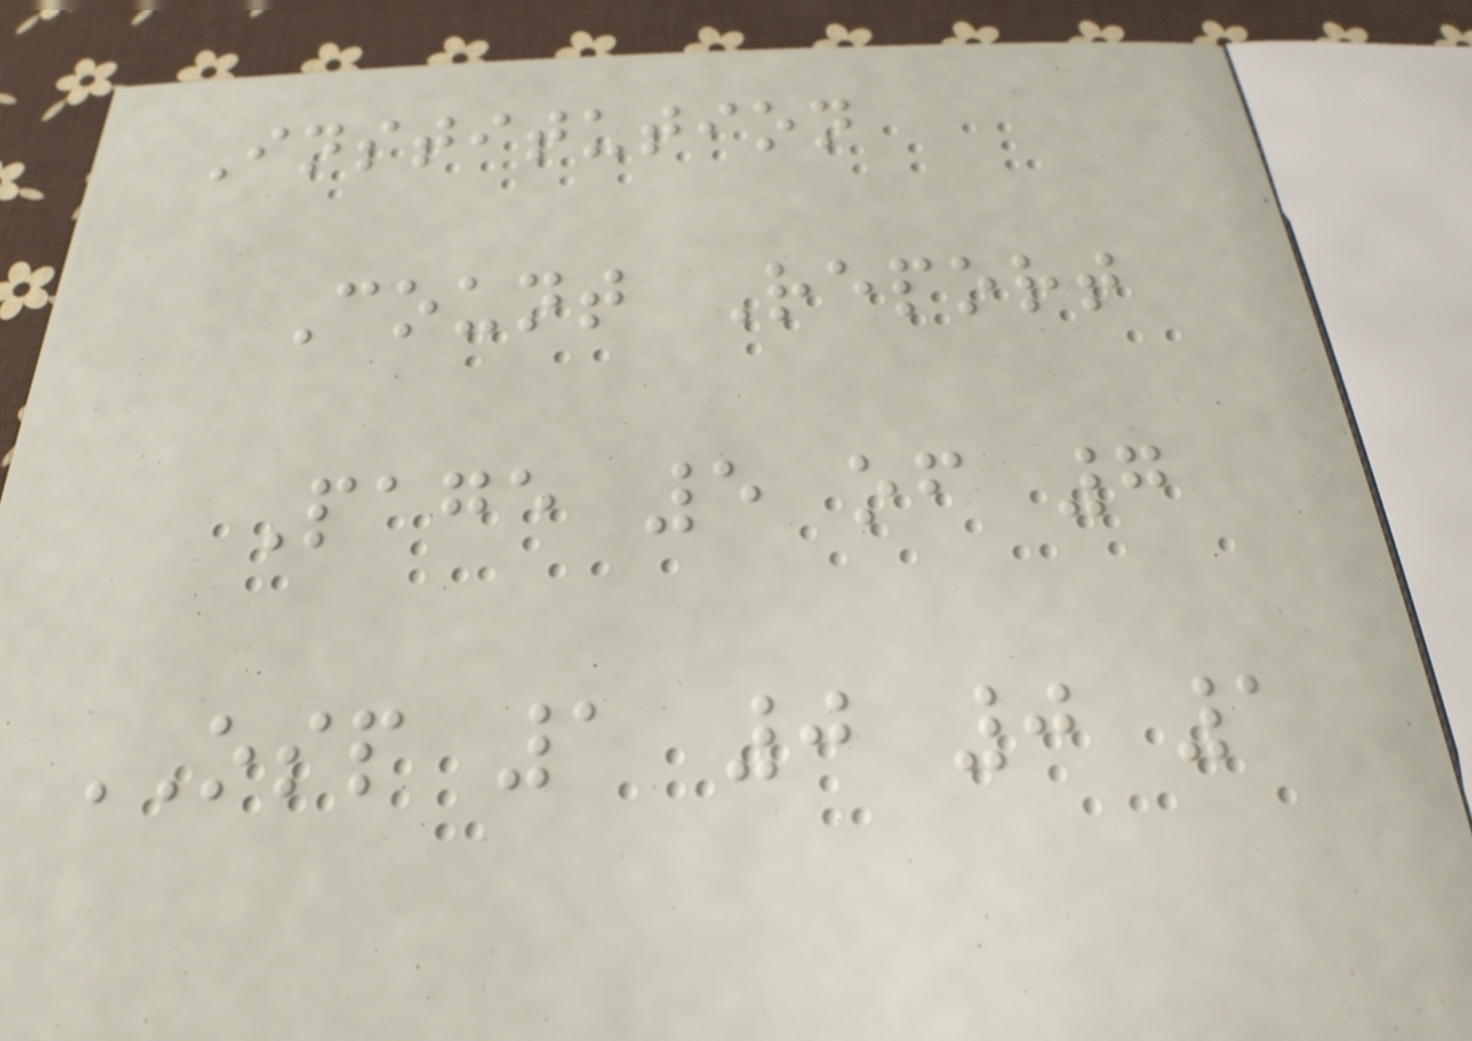Institution
Count Report
Page 5 of 7
OSP 1 0 0 1
